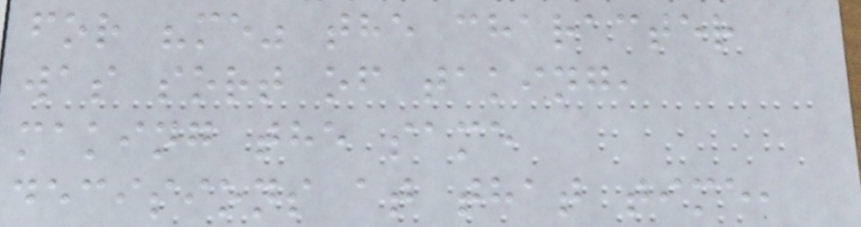for "me" the character
was sort of taking,
making the same
decisions at that time,
